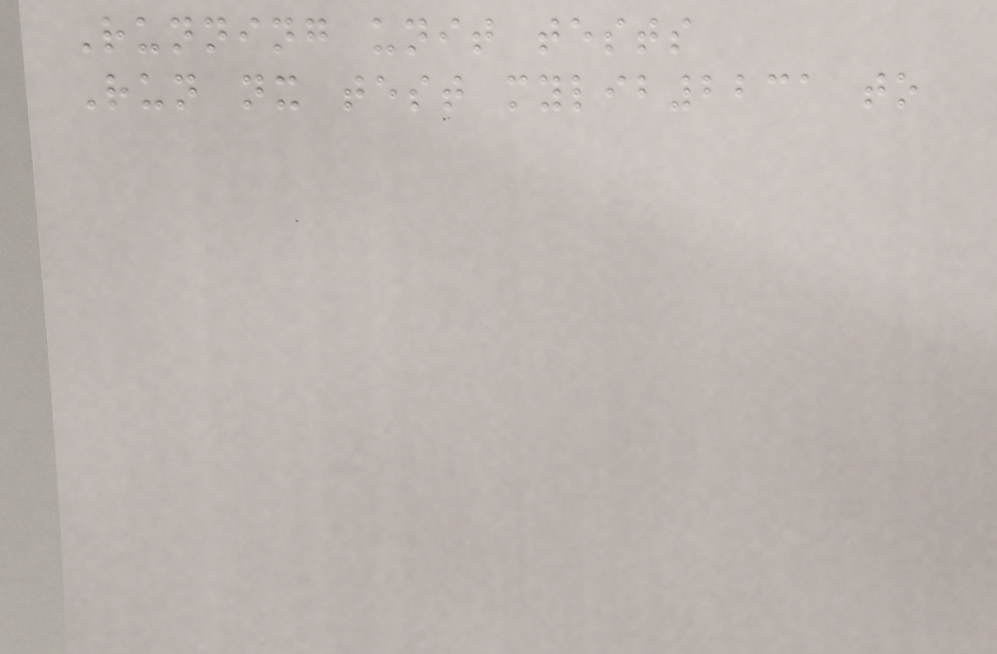Running unit tests
Run nx test mylib2231 to
